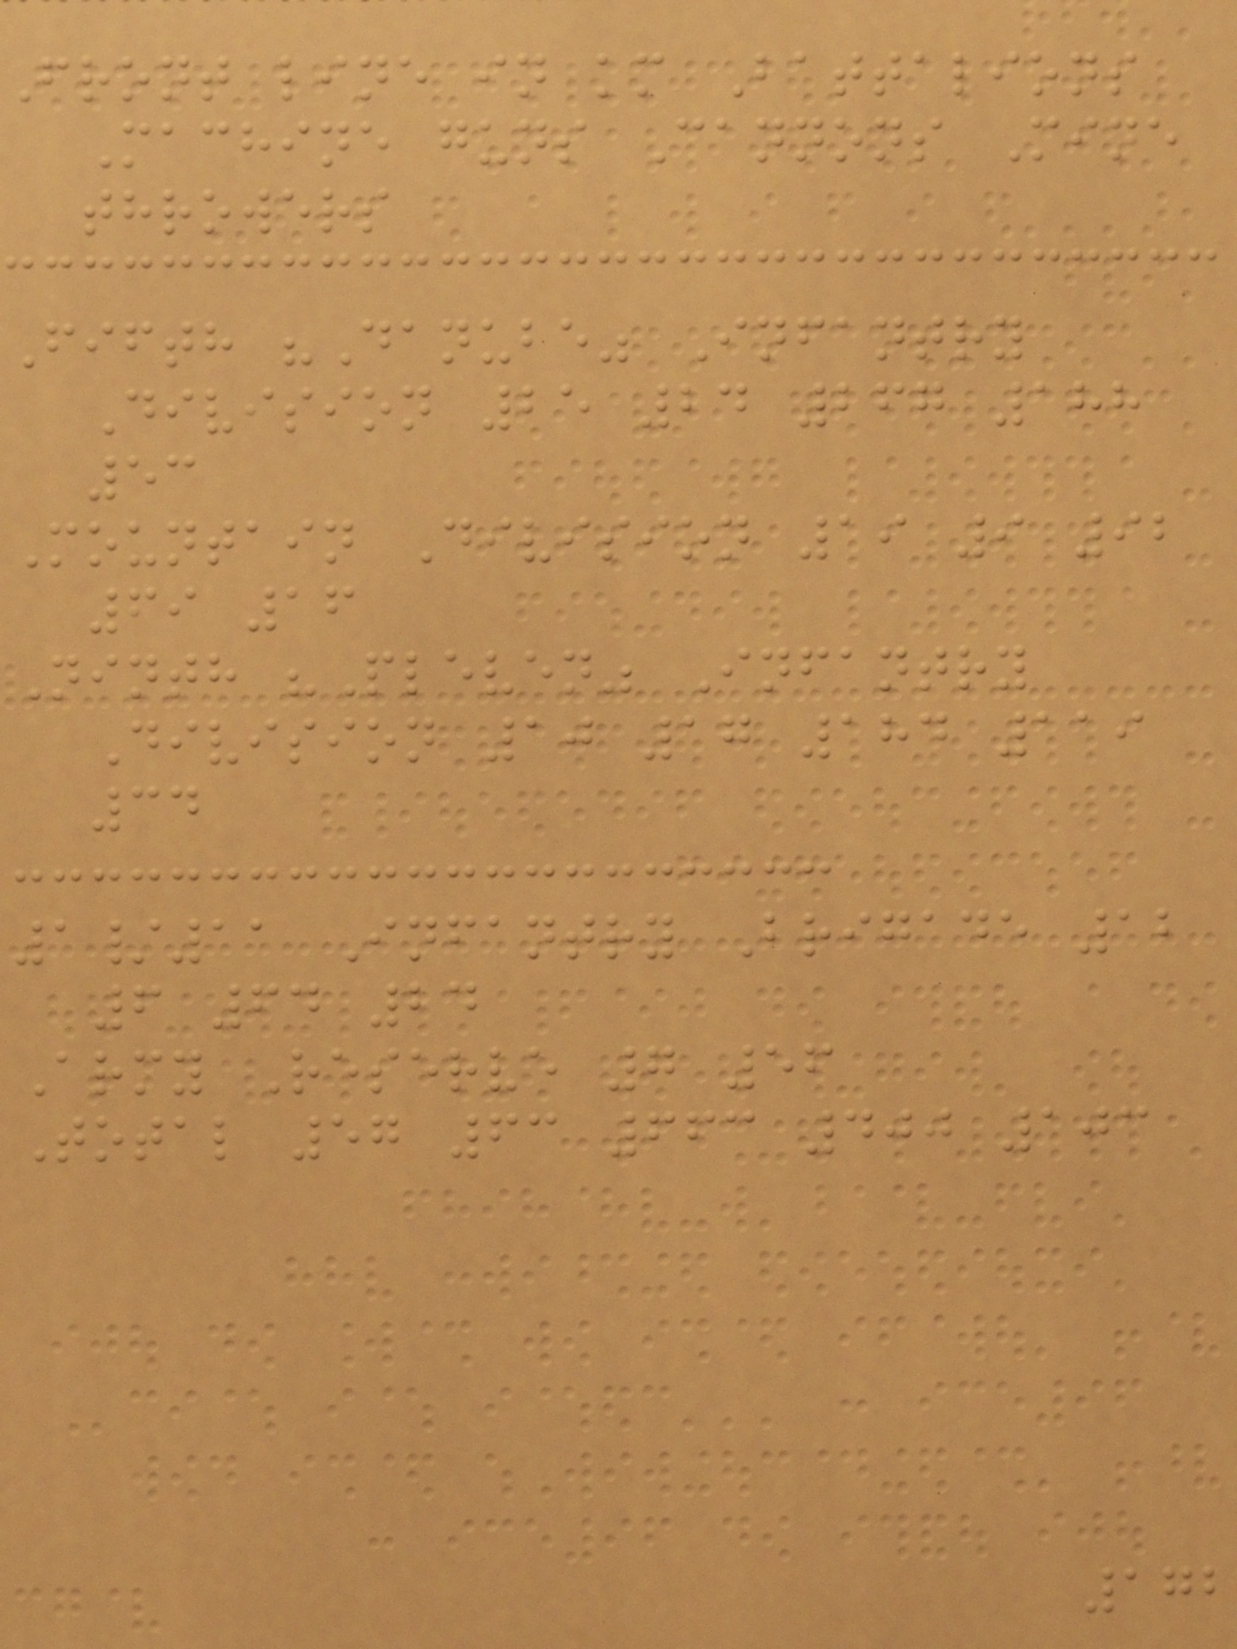front line in km Battalions
Machine guns Cannons Mine
throwers
Fifth "Danube" Infantry
Division 25 24 267 188
53
Mountain Division 19 9 92
69 16
Ninth "Pleven" Infantry
Division 10 17 184 119
34
1/11 Infantry Brigade 12
6 64 24
Army Reserve 7 56
Total 57 63 663 400 103
172
